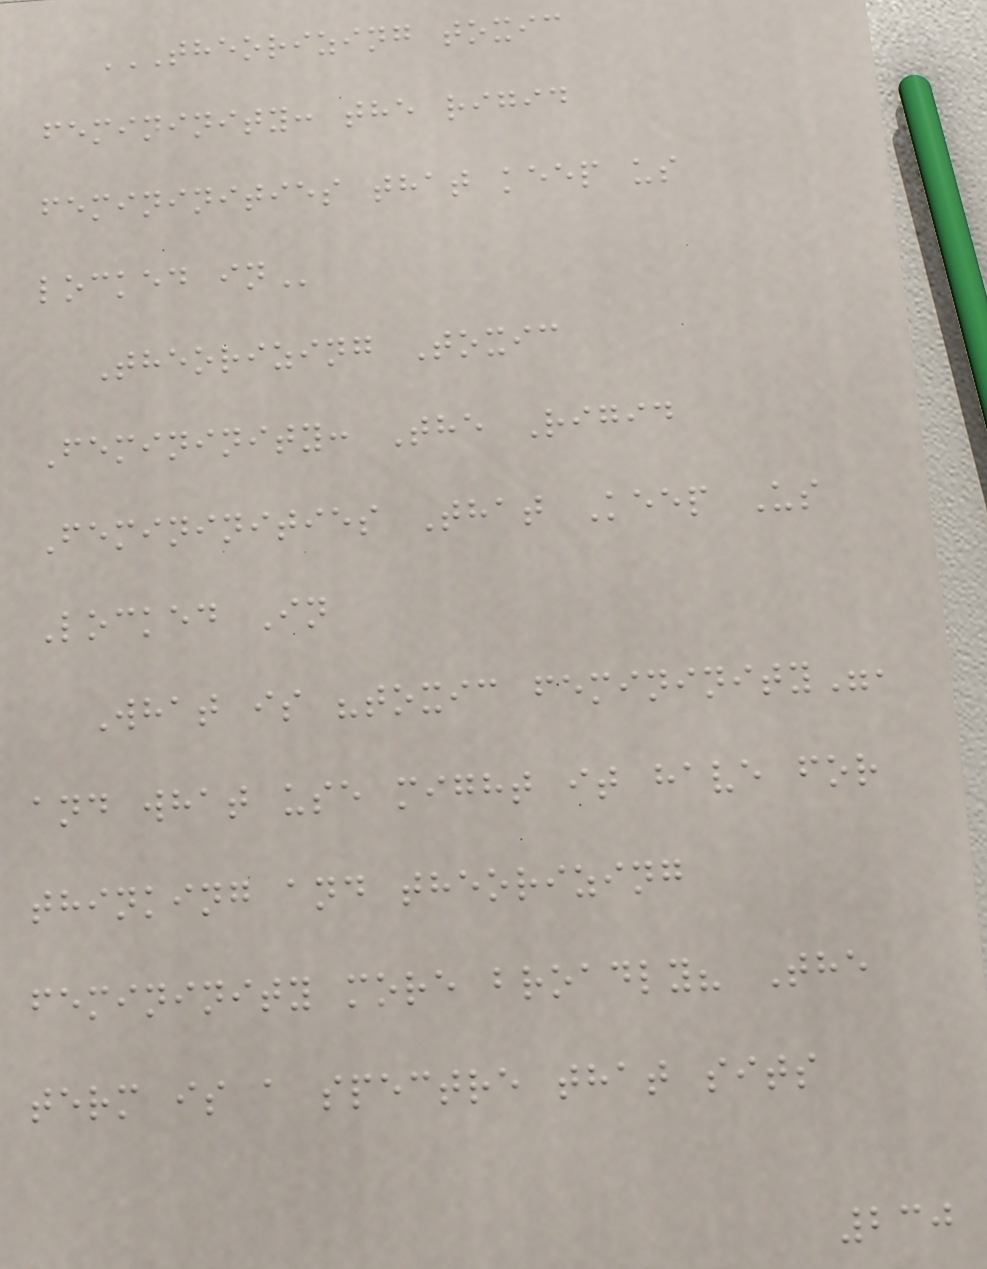THEORIZING TOXIC
FEMININITY: THE RIGID
FEMININITIES THAT KEEP US
LOCKED IN
Theorizing Toxic
Femininity: The Rigid
Femininities That Keep Us
Locked In
What is "toxic femininity",
and what use might it have for
thinking and theorizing
femininity more broadly? The
term is a spectre that sits
230
